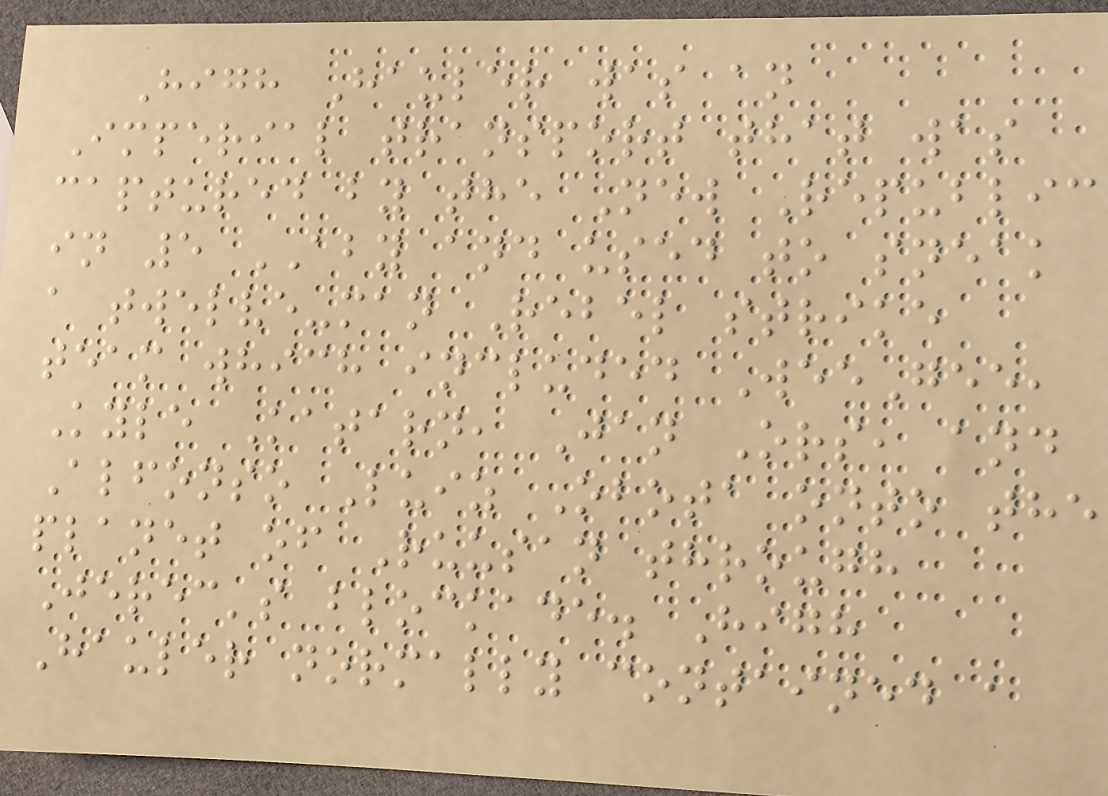High Hauler was an
Imperial transport that was
captured by the New Republic
in 5 ABY and used to sneak
a twelve-man Rebel strike
team which included WeeGee,
Kyle Katarn, Jan Ors, and
Alfonso Luiz Obota onto the
planet of Ruusan through
Jerec's blockade. High
Hauler normally contained a
